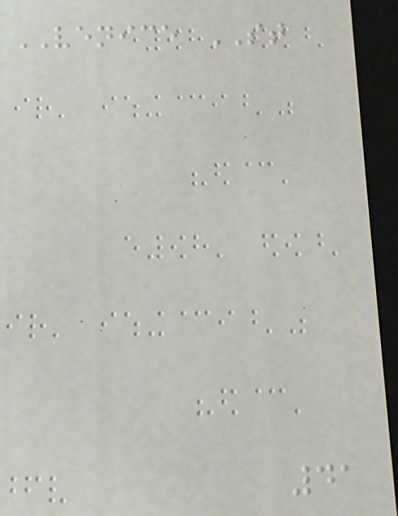VENICE ST
41
